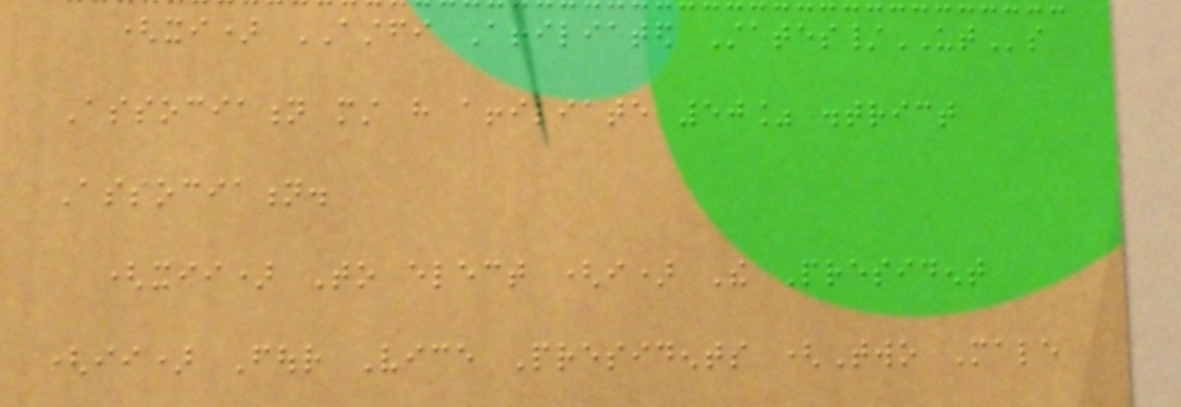(xi) ASTFI Affiliated States/UTs
Association must have affiliate 50% district
Association.
(xii) To elect (i) The President
(ii) Four Vice Presidents (Two Male
